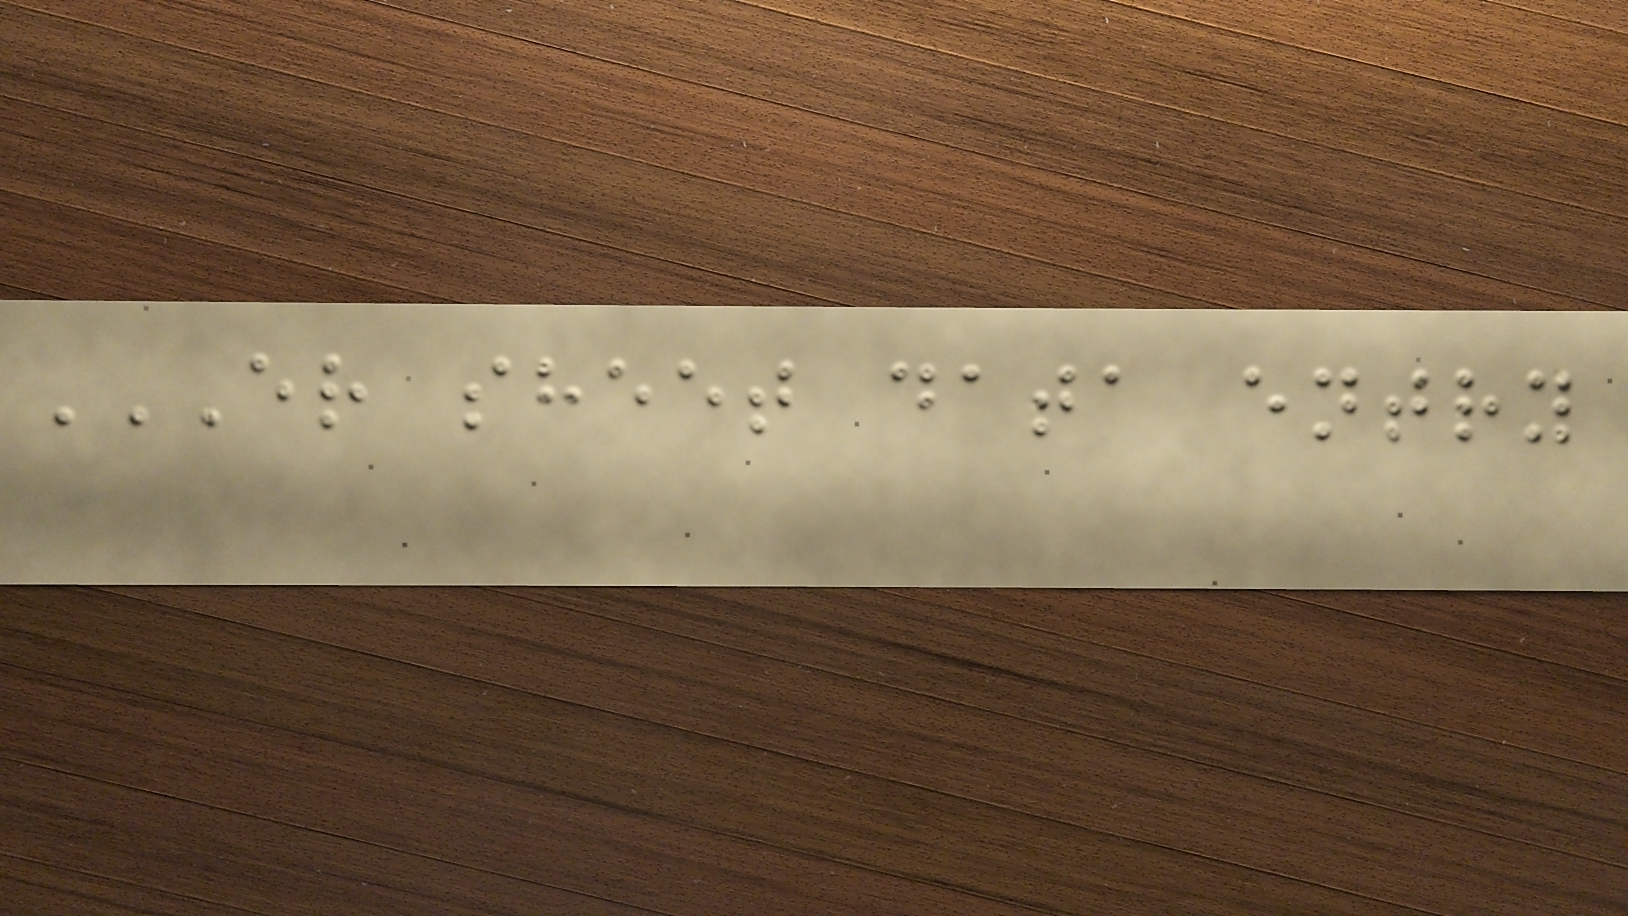ER SHEET DATA ENTRY
